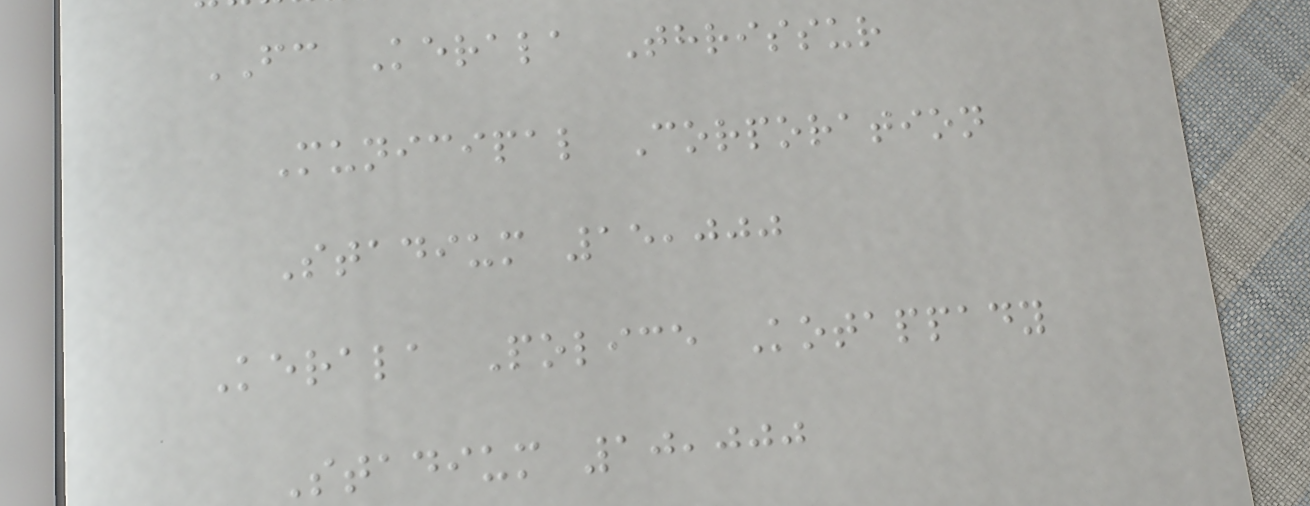FC Kerala Thrissur
Municipal Corporation
Stadium 15,000
Kerala Police Kotappady
Stadium 10,000
